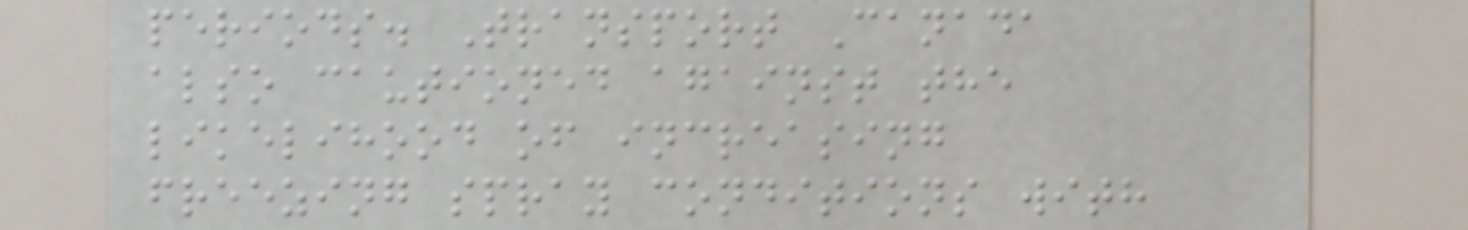periods. Transport Canada
also cautioned against the
likelihood of increasing
freezing spray conditions with
